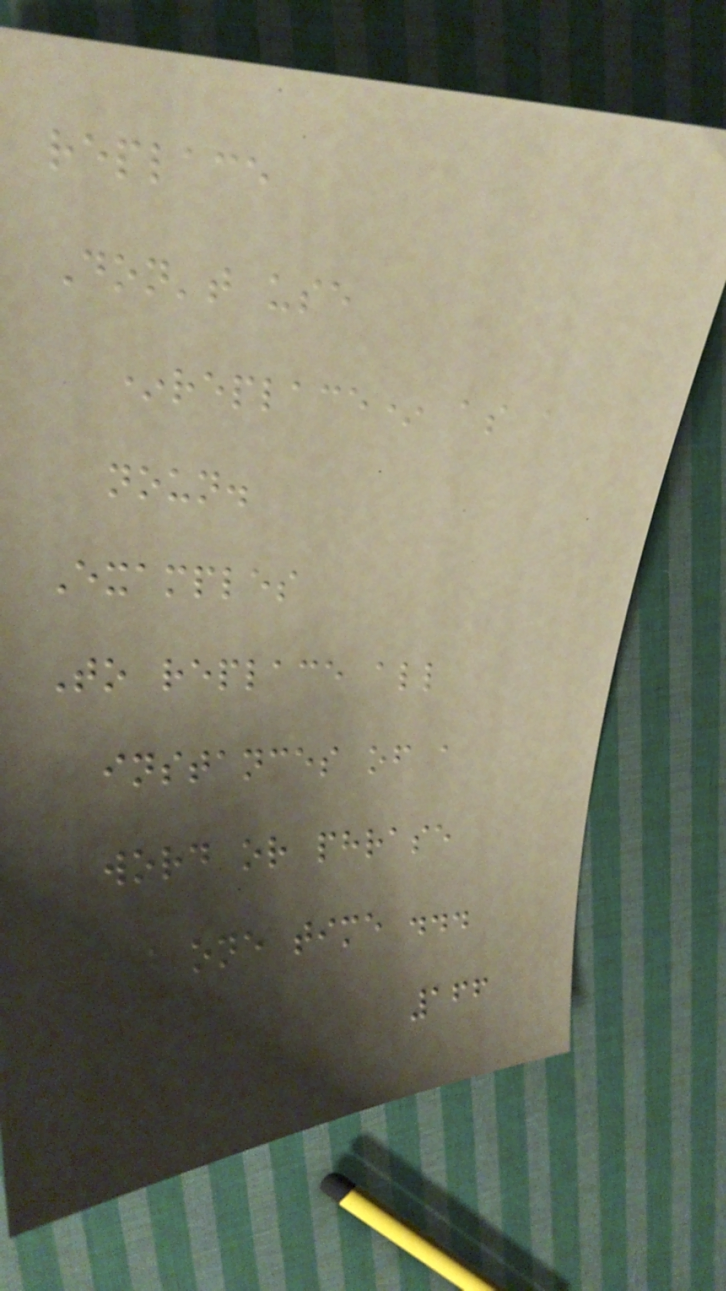replace
Don't use
*replace* as a
noun.
Examples
To replace all
instances of a
word or phrase
at one time ...
166
